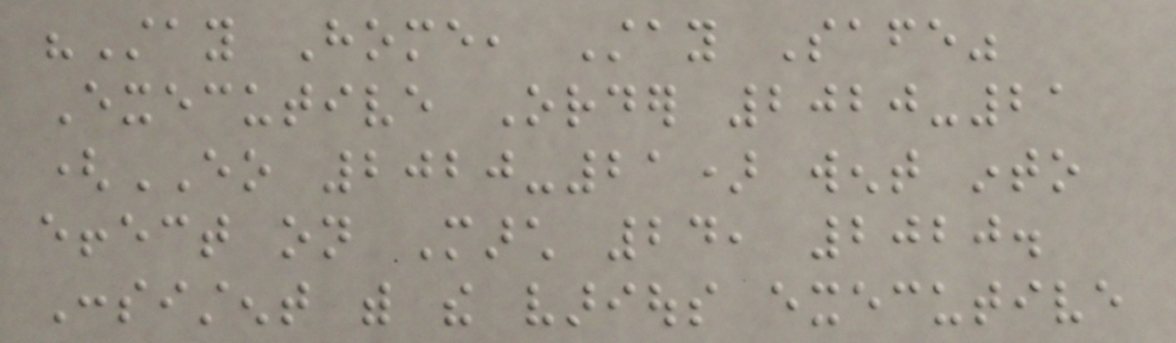"Stay Home, Stay Safe"
Executive Order 2020-21
(EO 2020-21) went into
effect on March 24, 2020.
Consistent with the various executive
